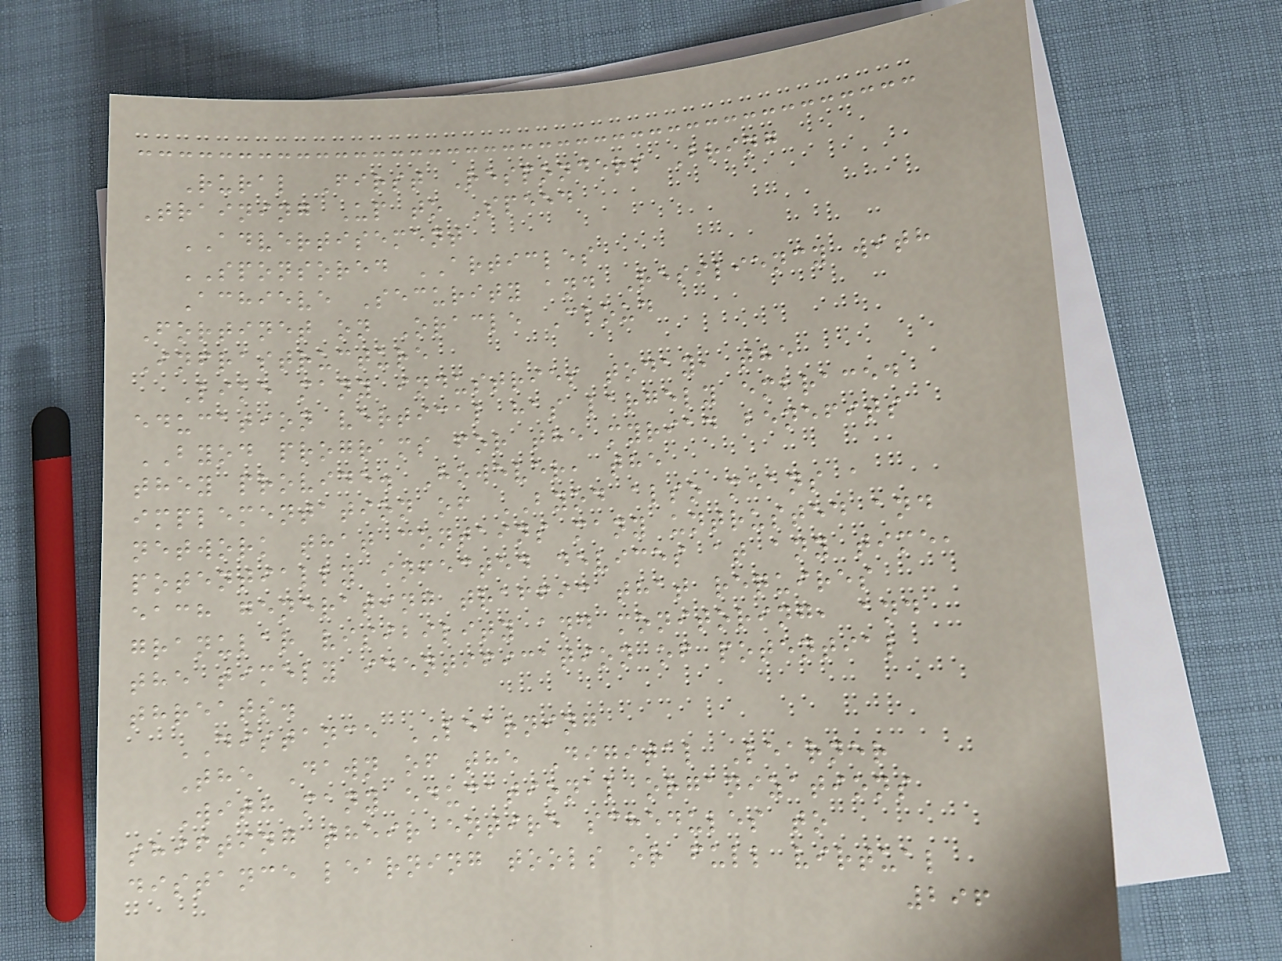Rural First Responders Bring
Training Up to Speed
ADVERTISEMENT
SPONSORED ARTICLES
Achieve Security and Resiliency with
Fortinet on Oracle Cloud
Infrastructure
Like many industries today, the
education vertical has largely embraced
BYOD programs for the myriad benefits
they provide. However, the
implementation of BYOD also means a
network that contains many untrusted and
potentially infected devices at any time,
each generating traffic that requires
granular visibility and monitoring, and
the timely identification of potential
threats.
DISTANCE LEARNING
The Dawn of the Digital Learner
With many educational organizations
shifting their entire schedules to
distance learning tools or full virtual
296
